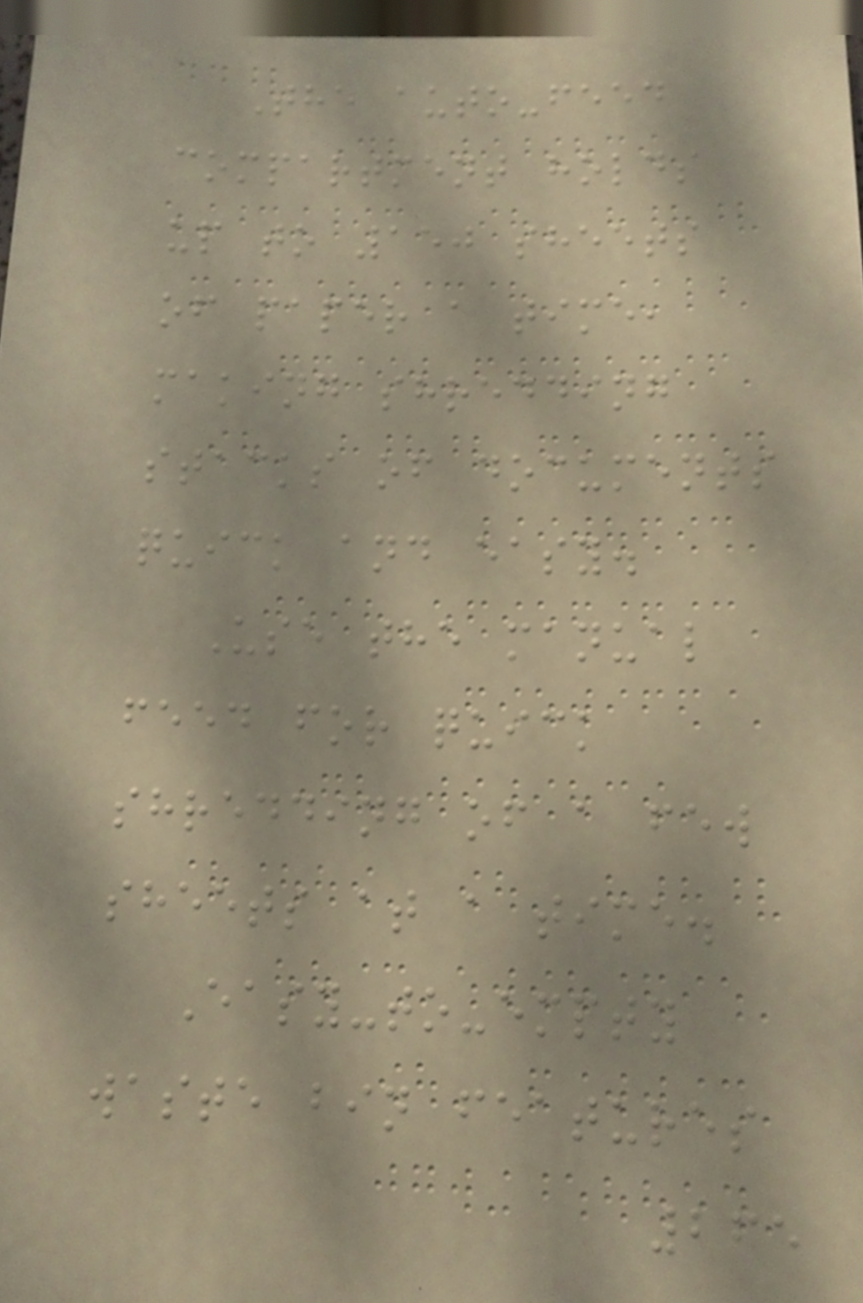The auto-feed
compartment holds
up to 150 sheets
of paper a time,
making shredding
stacks of documents
quick and easy.
Use the manual
feed for quick
shredding of a few
sheets at a time.
Easy-to-empty
waste bin features
265
